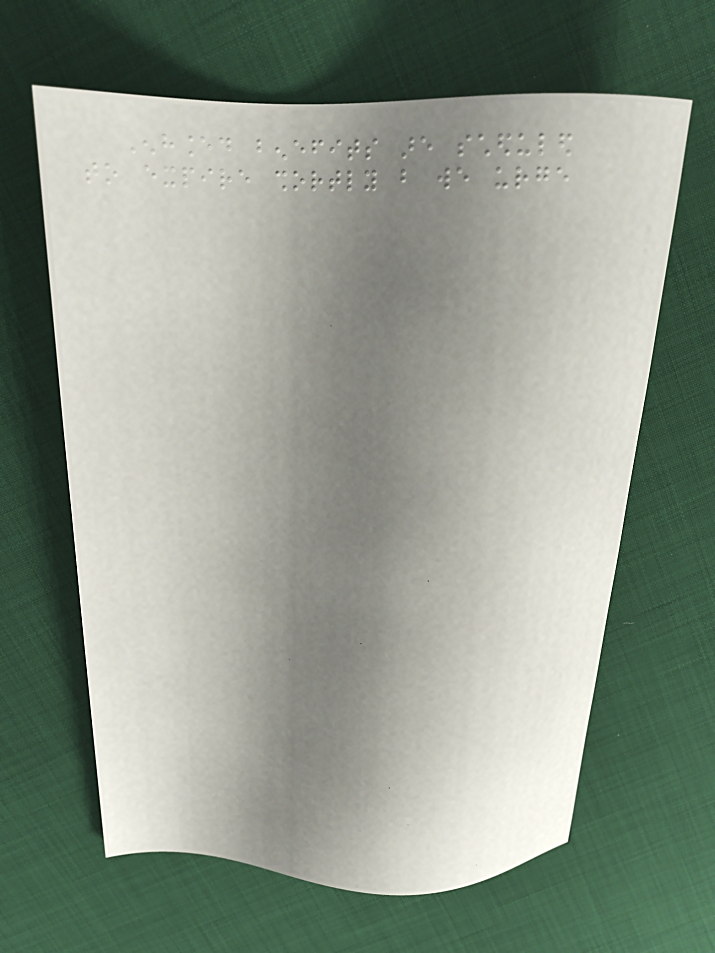Enhanced benefits are scheduled
to expire shortly but we urge
